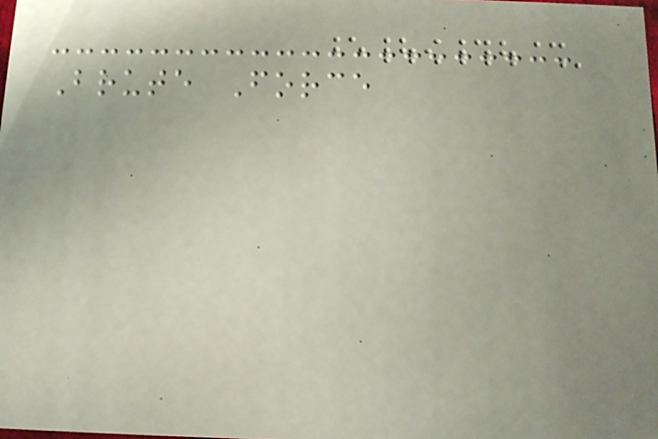Brute Force
